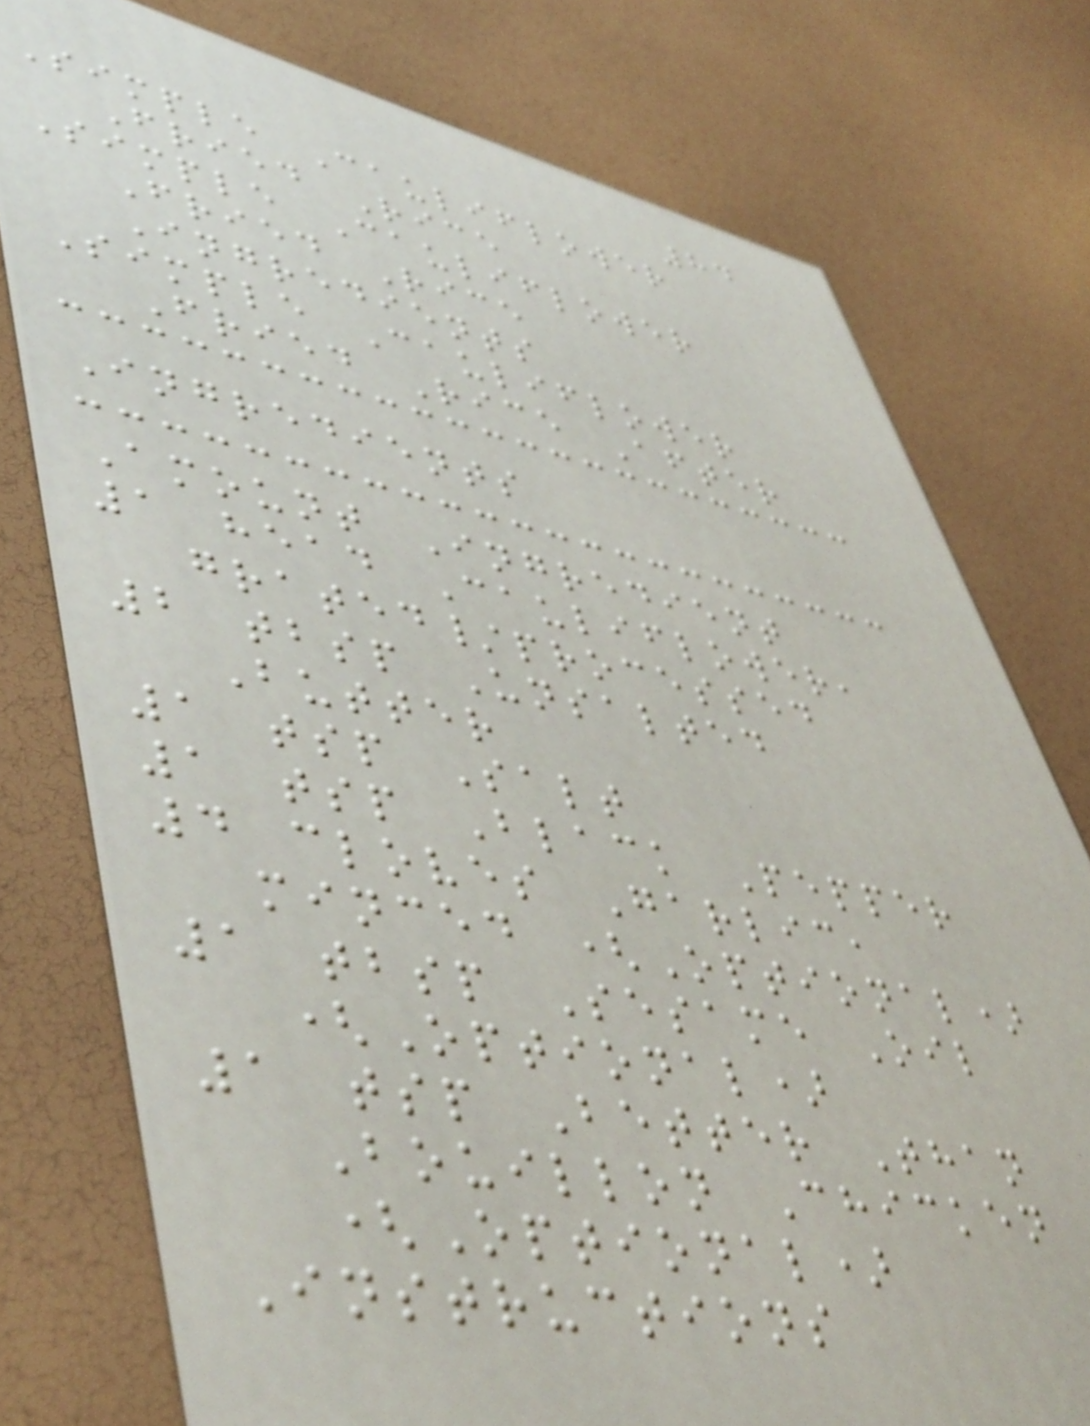84
Simple Cauliflower
Fried Rice
Simple Cauliflower
Fried Rice
Ingredients
Simple Cauliflower
Fried Rice After
Ingredients
Amount Ingredient
1 head Cauliflower,
grated/processed
2 tbsp Unsalted
Butter
1 tsp Salt
1 tsp Black Pepper
4 cloves Garlic,
minced (Optional)
1 tbsp Sesame Oil
(Optional)
1 tsp Better Than
Bouillon Chicken
(Optional)
Instructions
